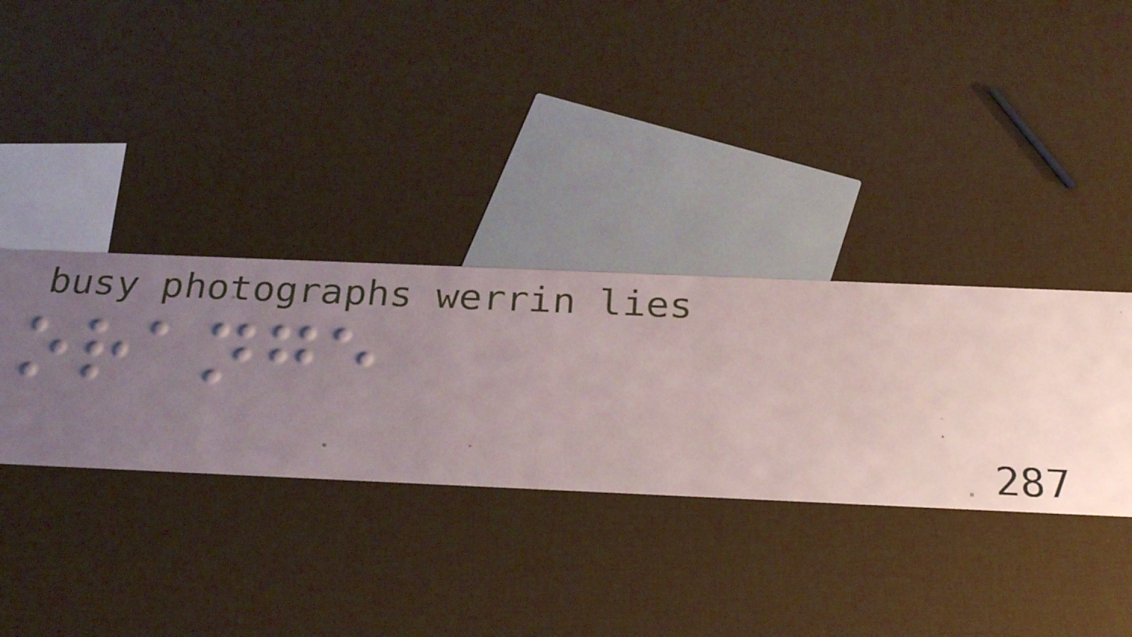orange
